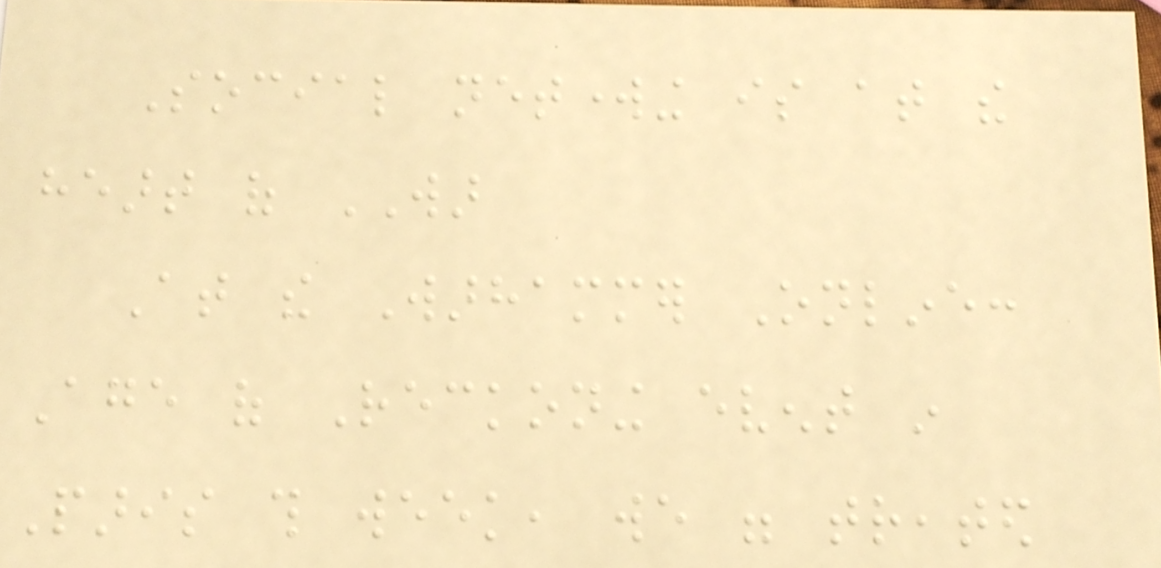Social networking is at the
heart of WAR
At the Warhammer Online:
Age of Reckoning event in
Paris this week, we were treated
